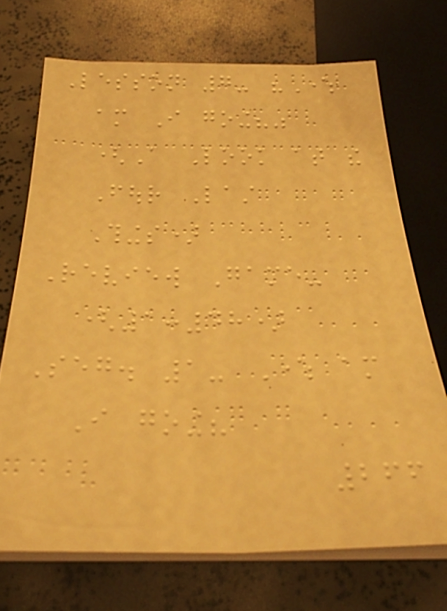Lesson 7- "Where
am I going?"
(A Look at the
Four Last
Things)
Review Game-
(1:48)
Seg. 1- Where am
I going?
266
